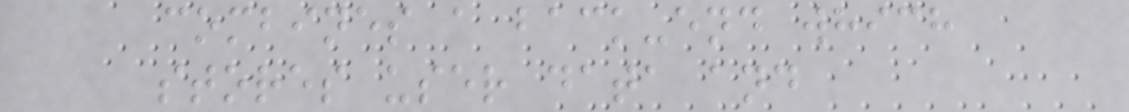combines a back-end which
stores user data and
